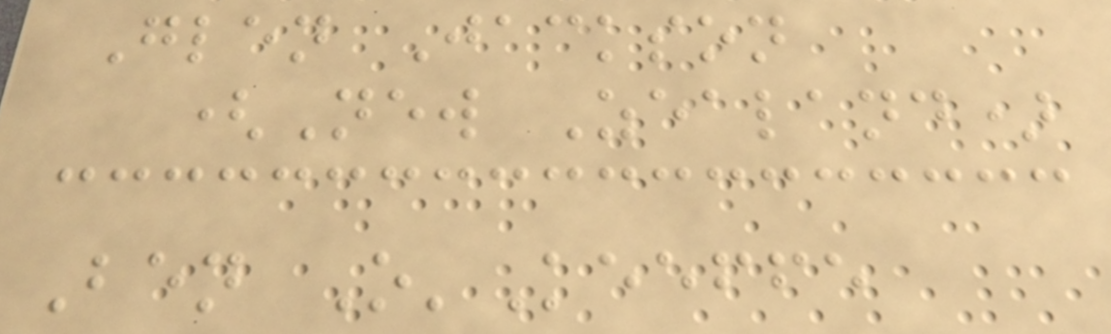Glen Jackson
(New Zealand)
Ben O'Keeffe
